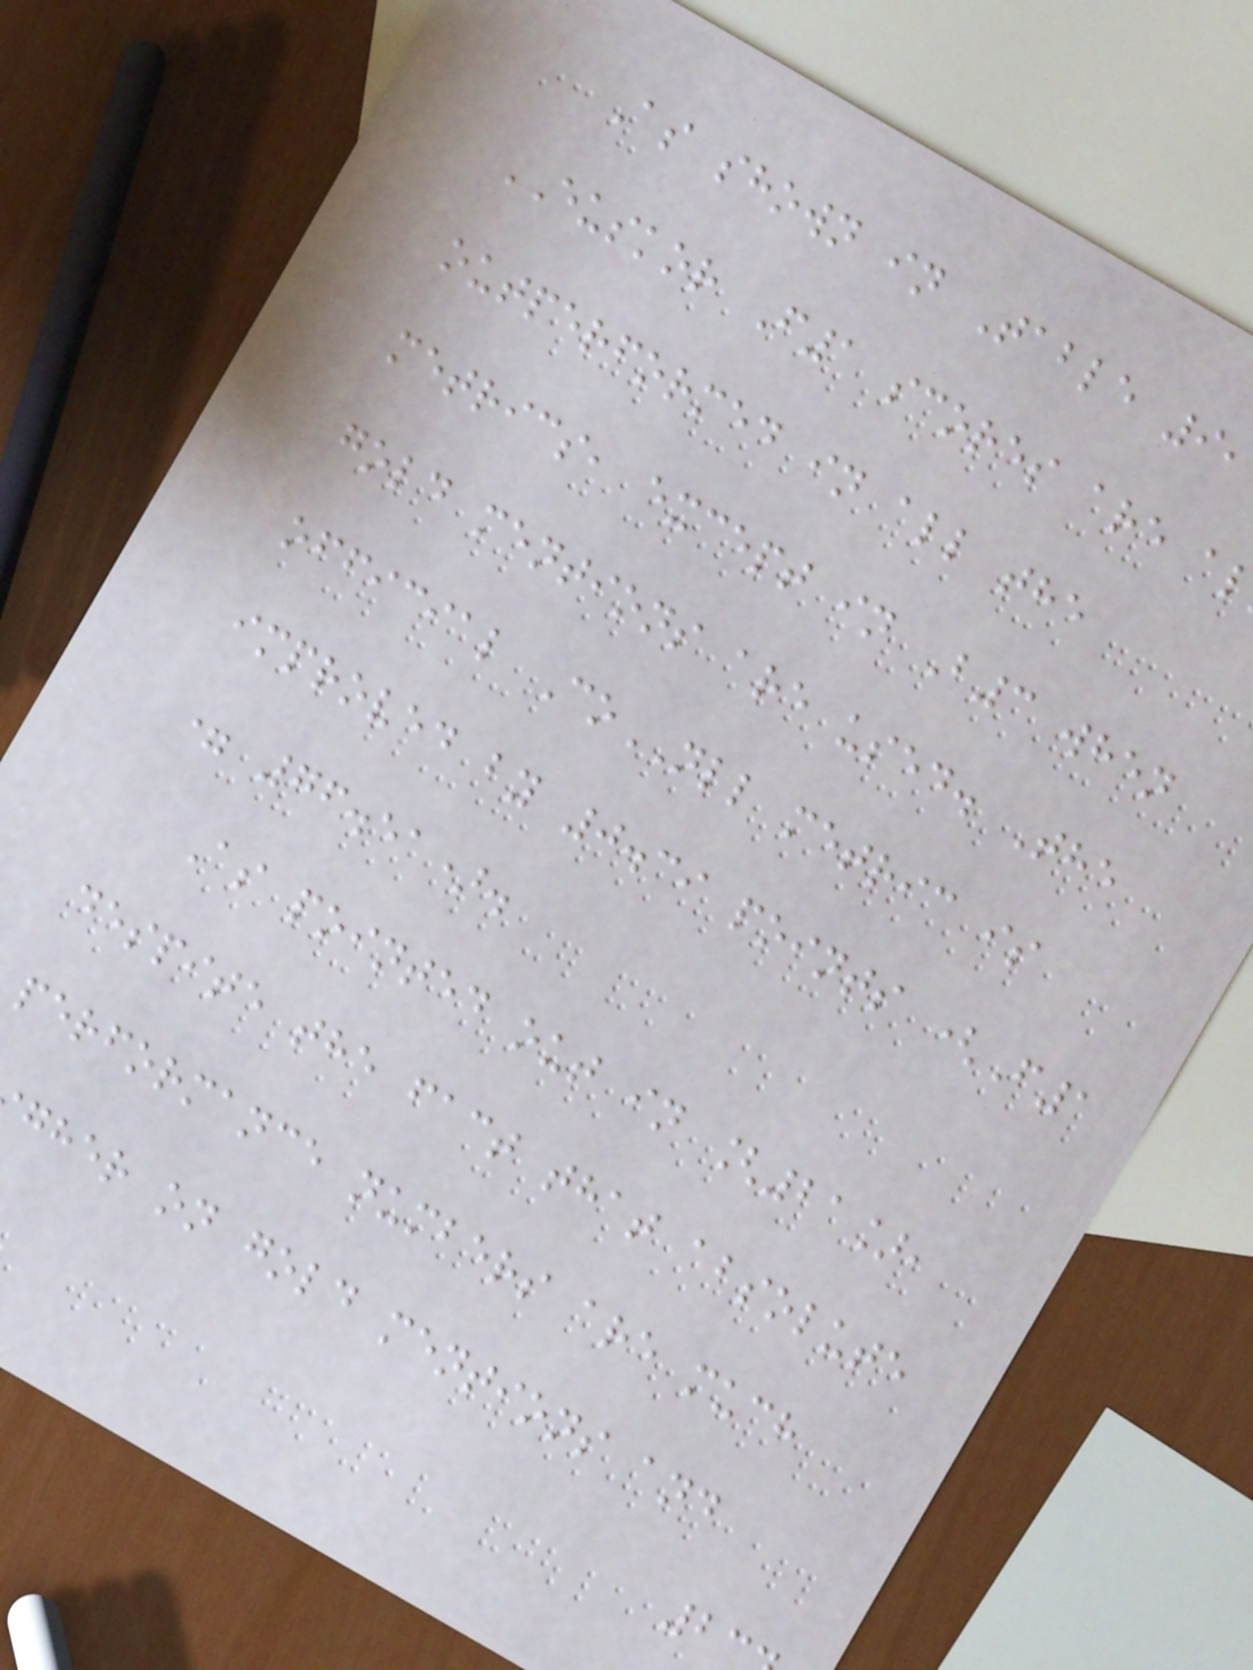As shown in Table 9
EUSKOR F1 scores are a
outperformed in all the
metrics, except in B3 when
gold mentions are used. The
official CoNLL metric is
improved by 0.39 points (F1
= 76.51).
As pointed out in [21],
despite the fact that absolute
performance numbers are much
gher on gold mentions and
